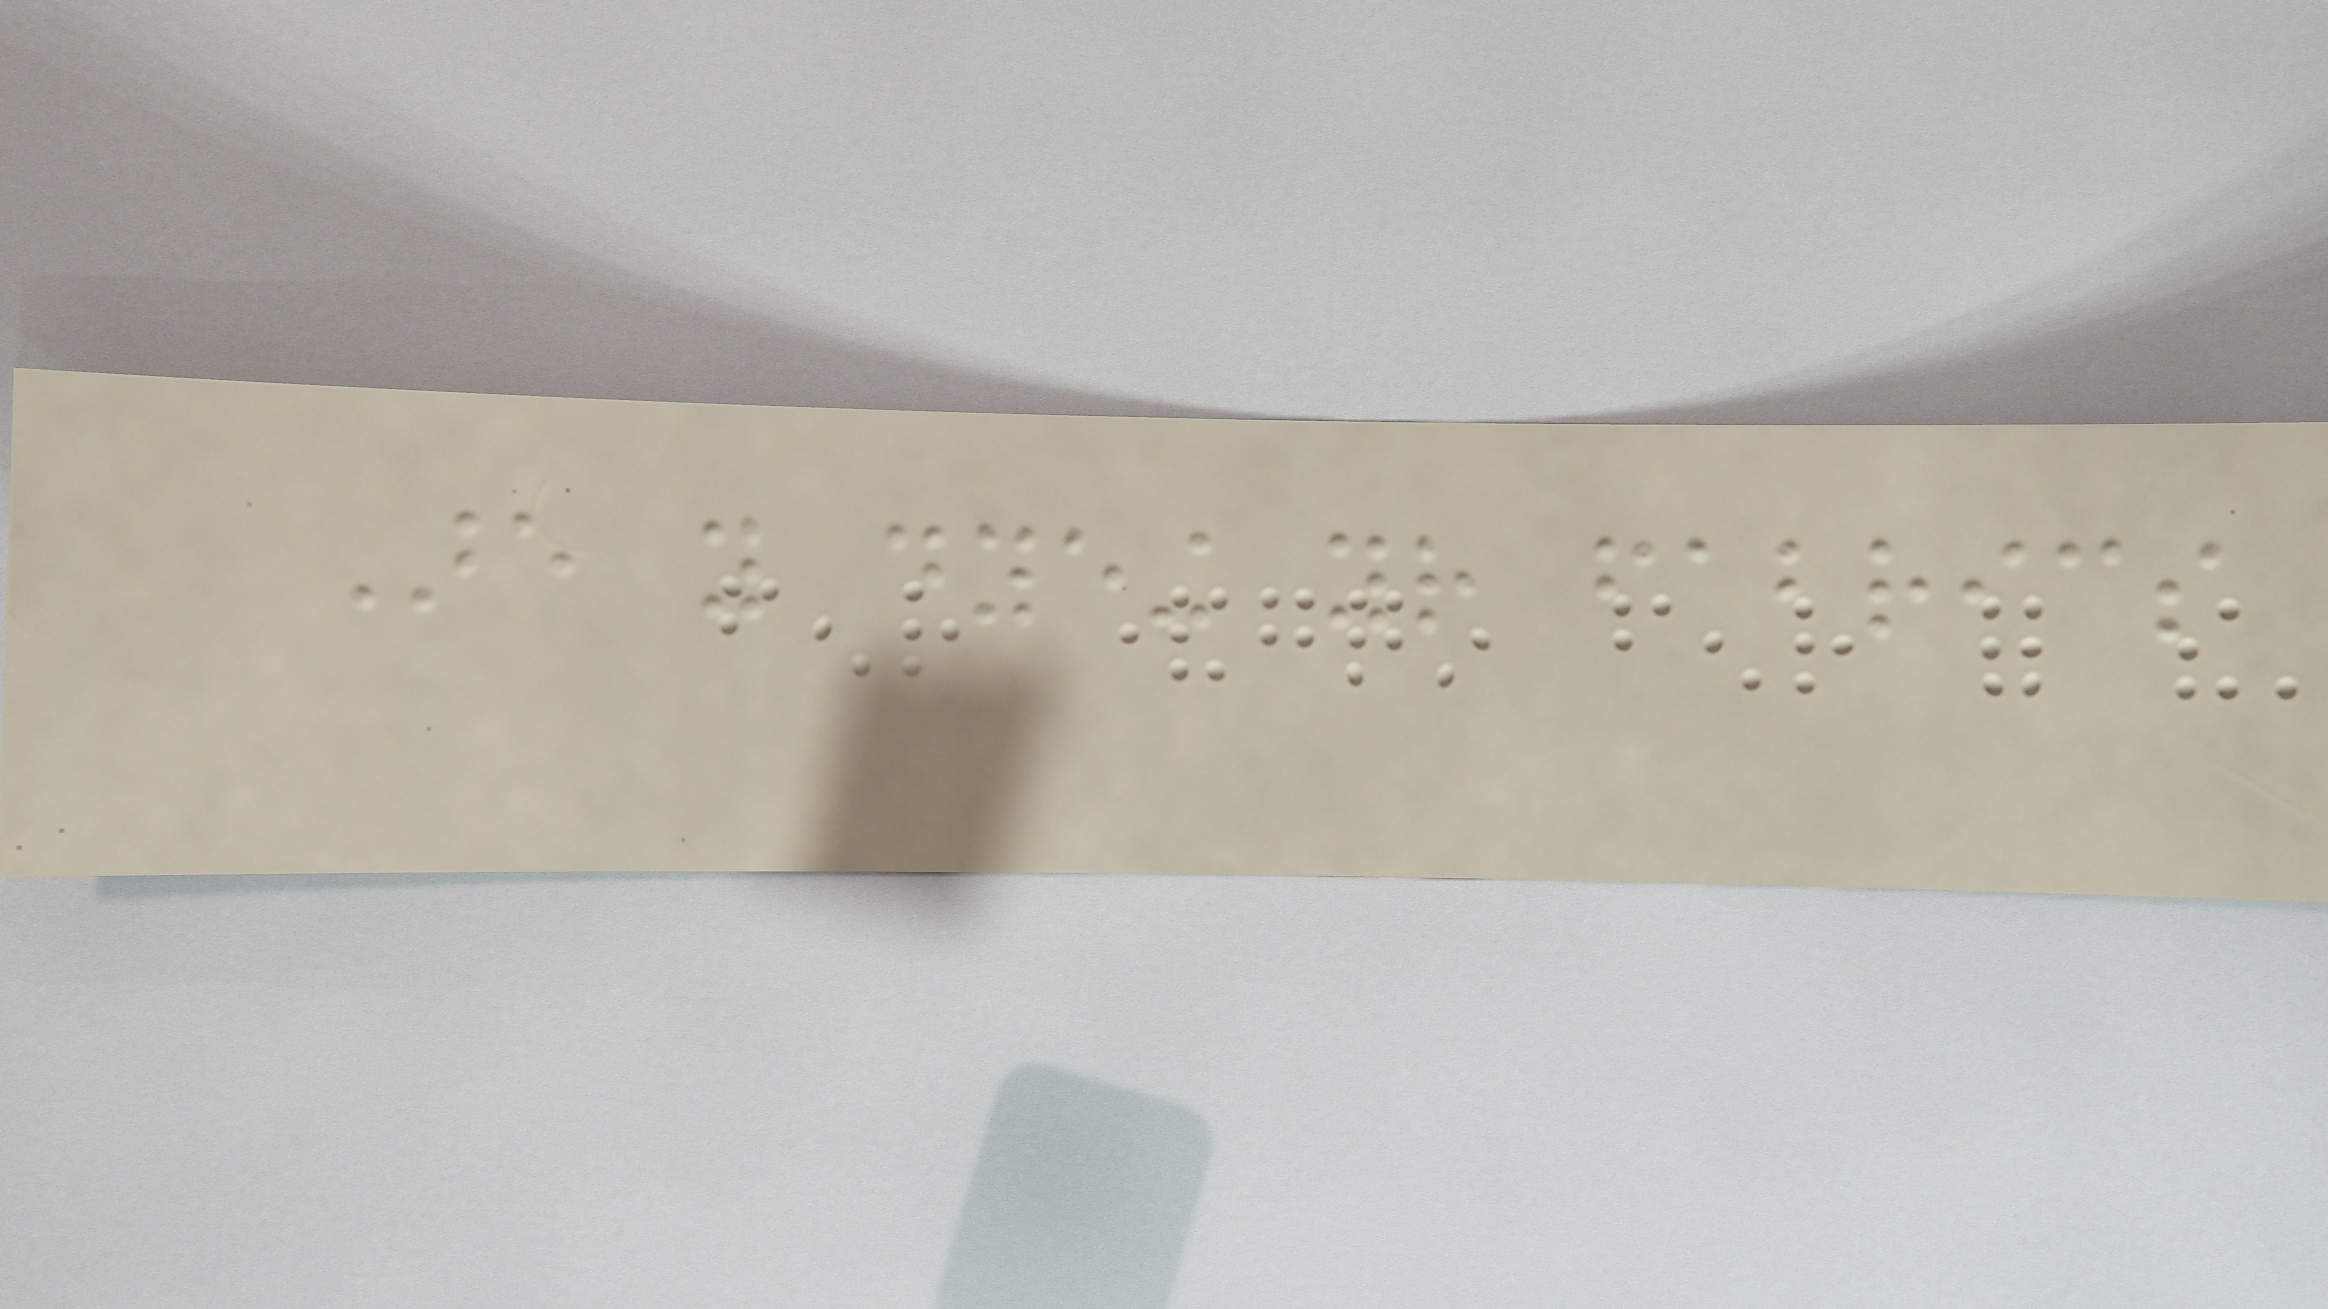Are you dyeing your fabrics
